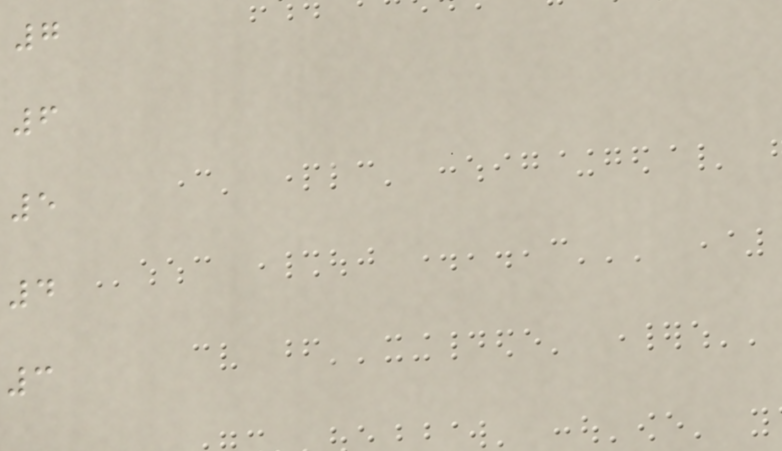7
6
5
4
3
